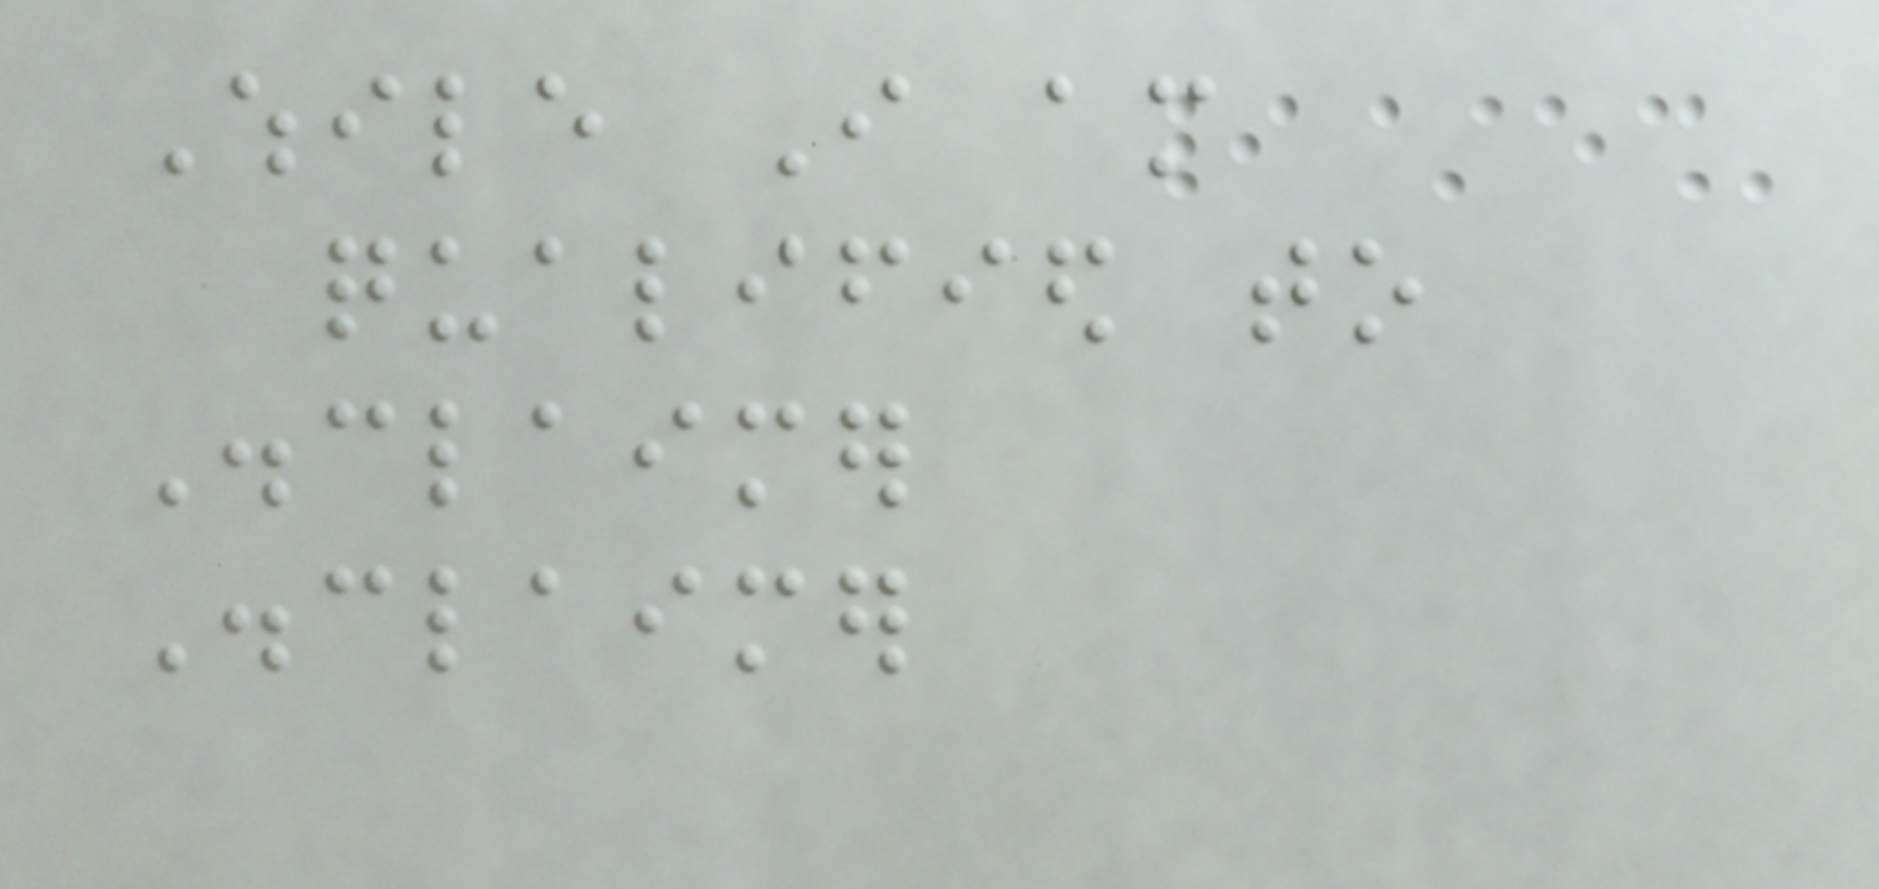While I am
qualified to
Disclaimer
Disclaimer
